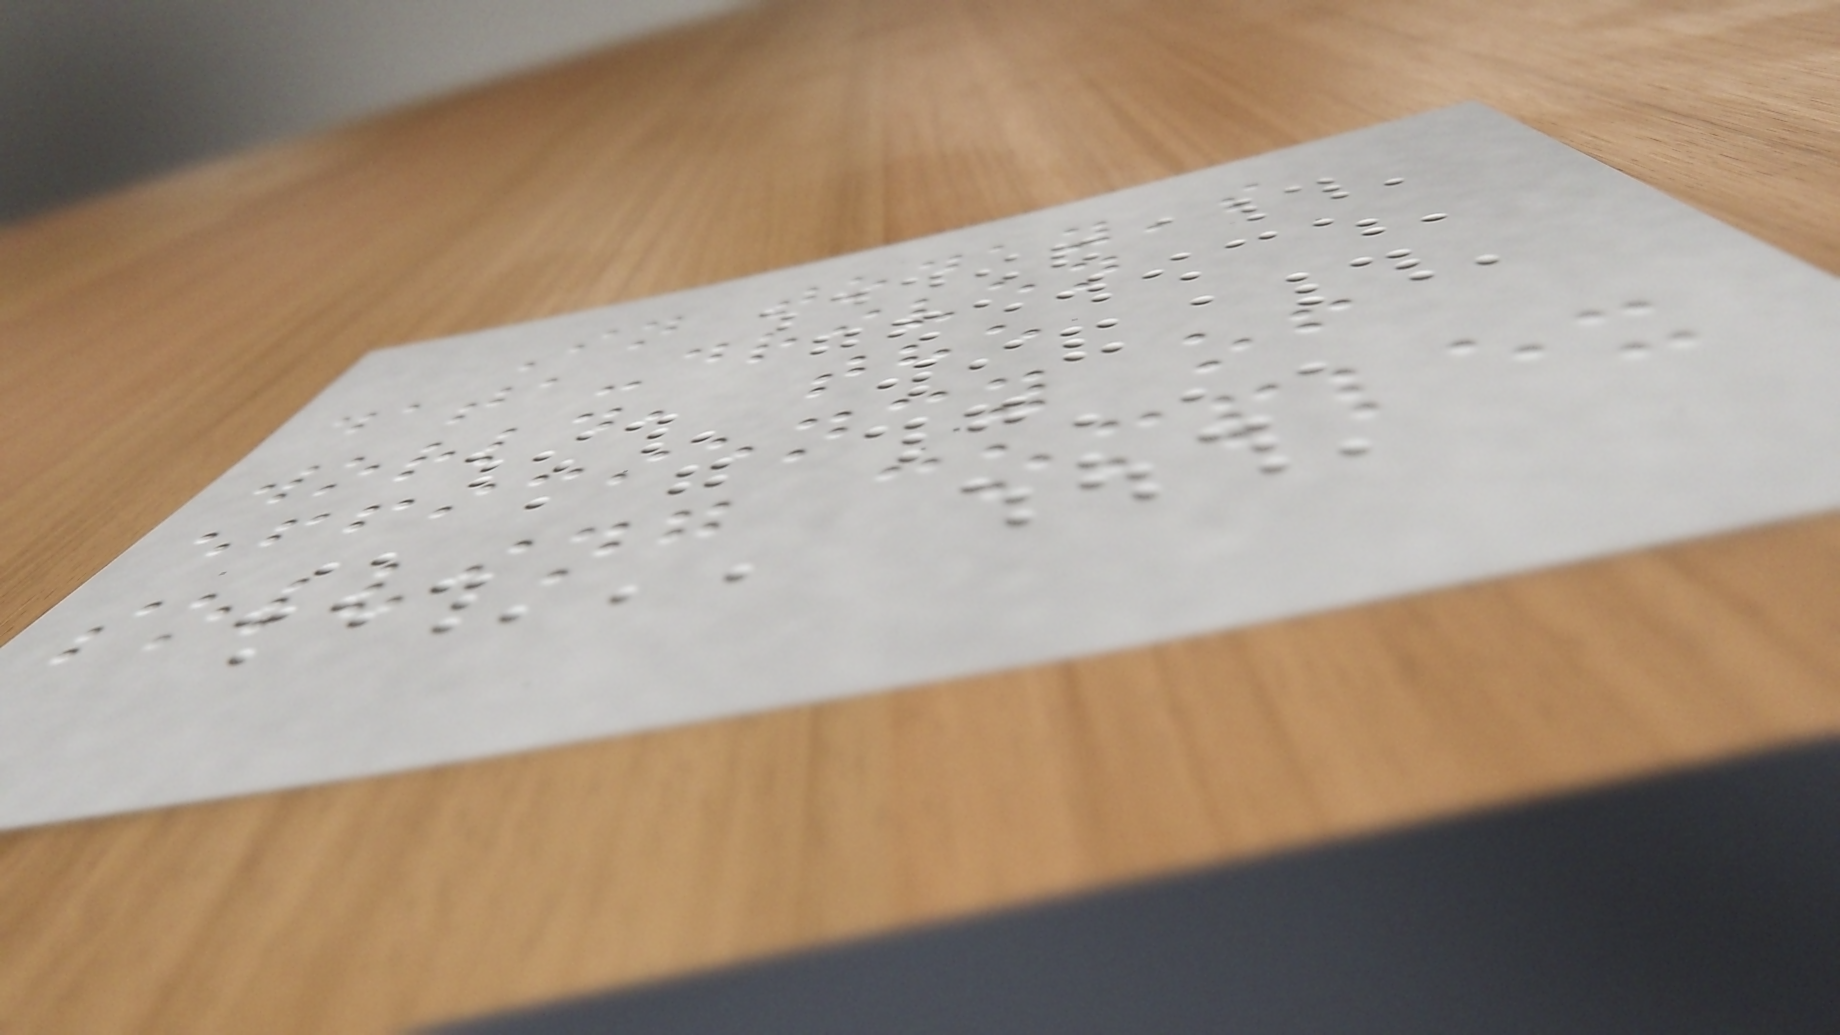In today's
data-driven
world, the
efficiency of
solving complex
